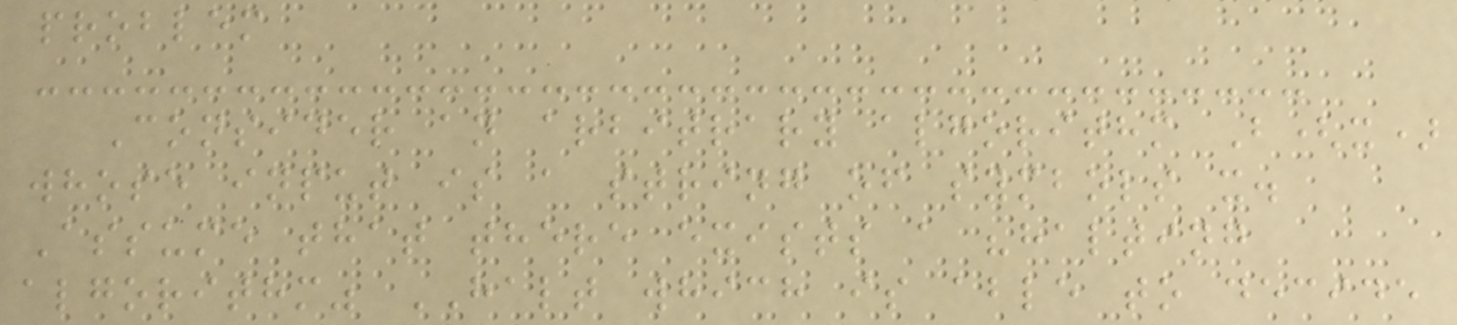problem
Consider an arbitrary algorithm B(x)
whose input is a string of symbols x.
Assume that there exists a "halting
algorithm" HALT which is able to decide
